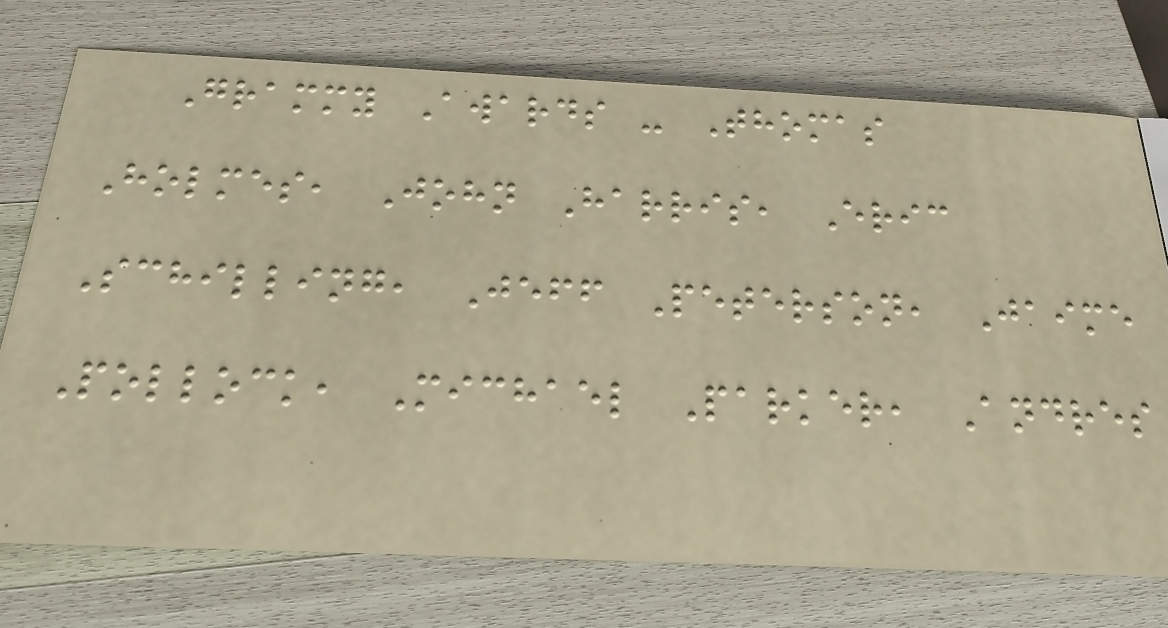Grammy Awards - Thomas
Holmes, John Harris, Eric
Schilling, Jeff Peterson, Jaime
Pollock, Michael Parker, Andres
